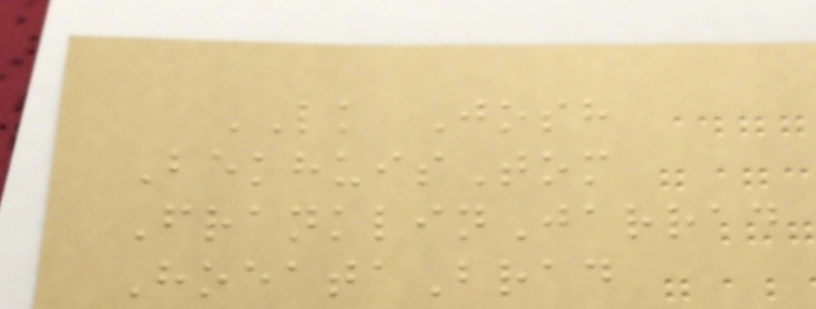LK Josh
BekhuisTom
FranklinJarrad
HoeataBrad
